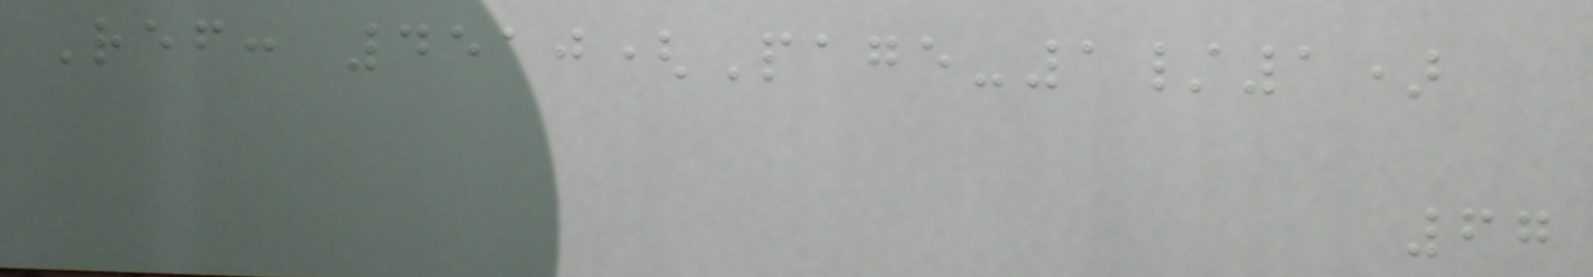Ref: 4510(Page-1/1)
67
